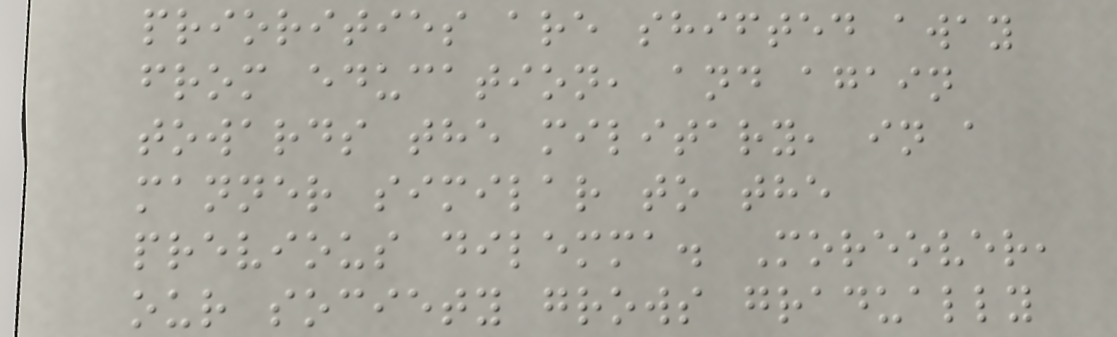priorities are shifted away
from education, and again
towards the military, in a
manner similar to the
previous dilemma. Moreover,
our society grows gradually
